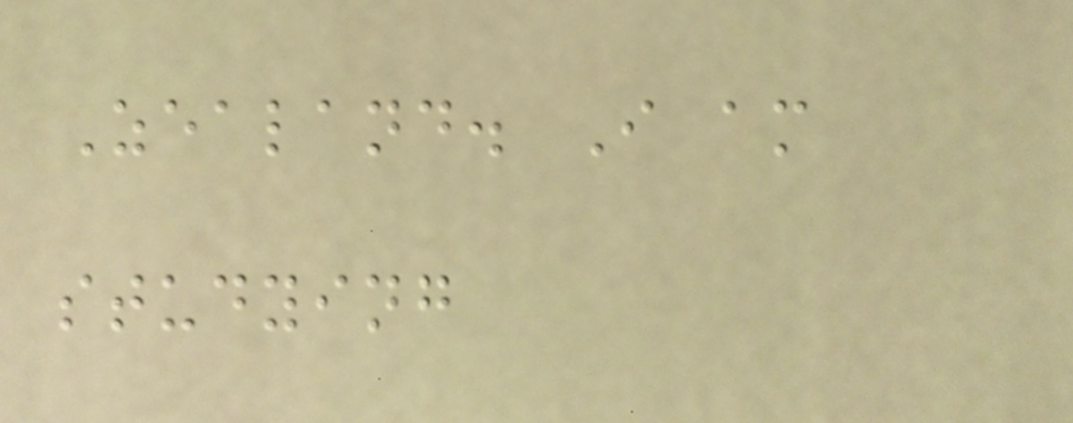Zealand. I am
studying
